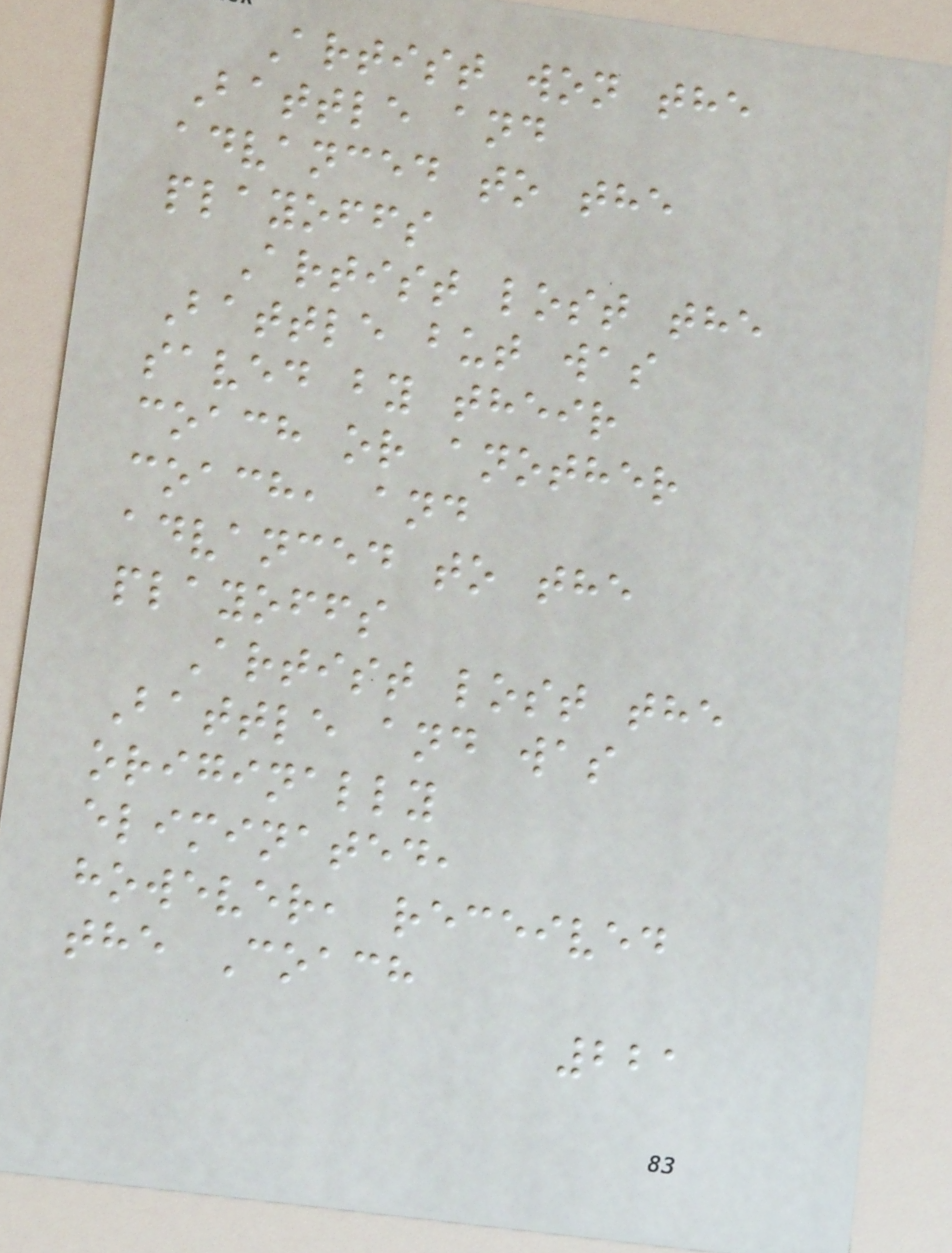Artist won the
Battle and
advanced to the
playoffs
Artist lost the
Battle but was
saved by their
coach or another
coach, and
advanced to the
playoffs
Artist lost the
Battle and was
originally
eliminated,
however, received
the Coach
221
